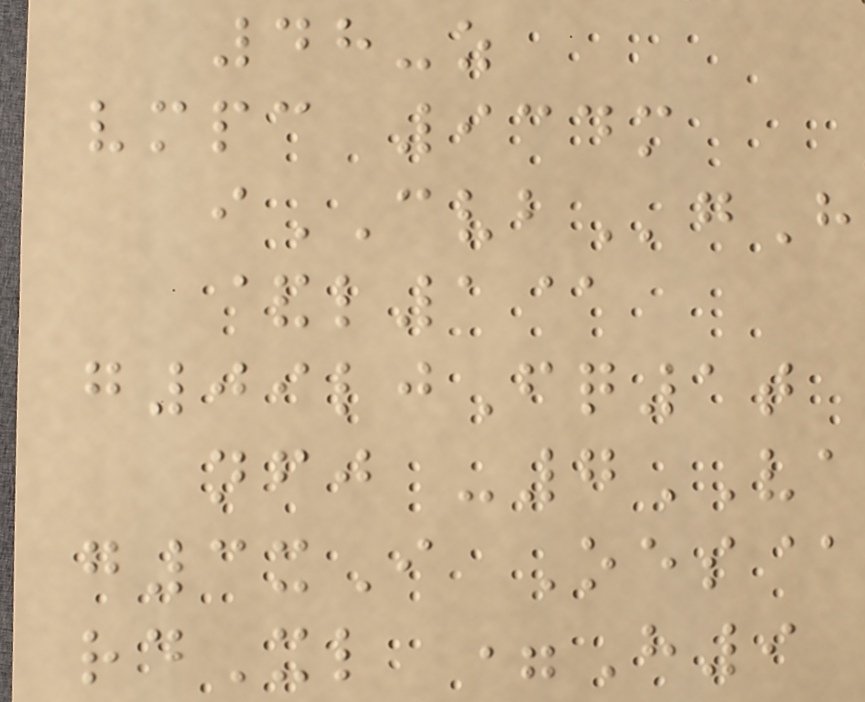48-z
vmpc 934m
iCVBgH
&l1@
g09ljFq1t
nfj -7VA
g3xI Oes@
rdXl =H9
